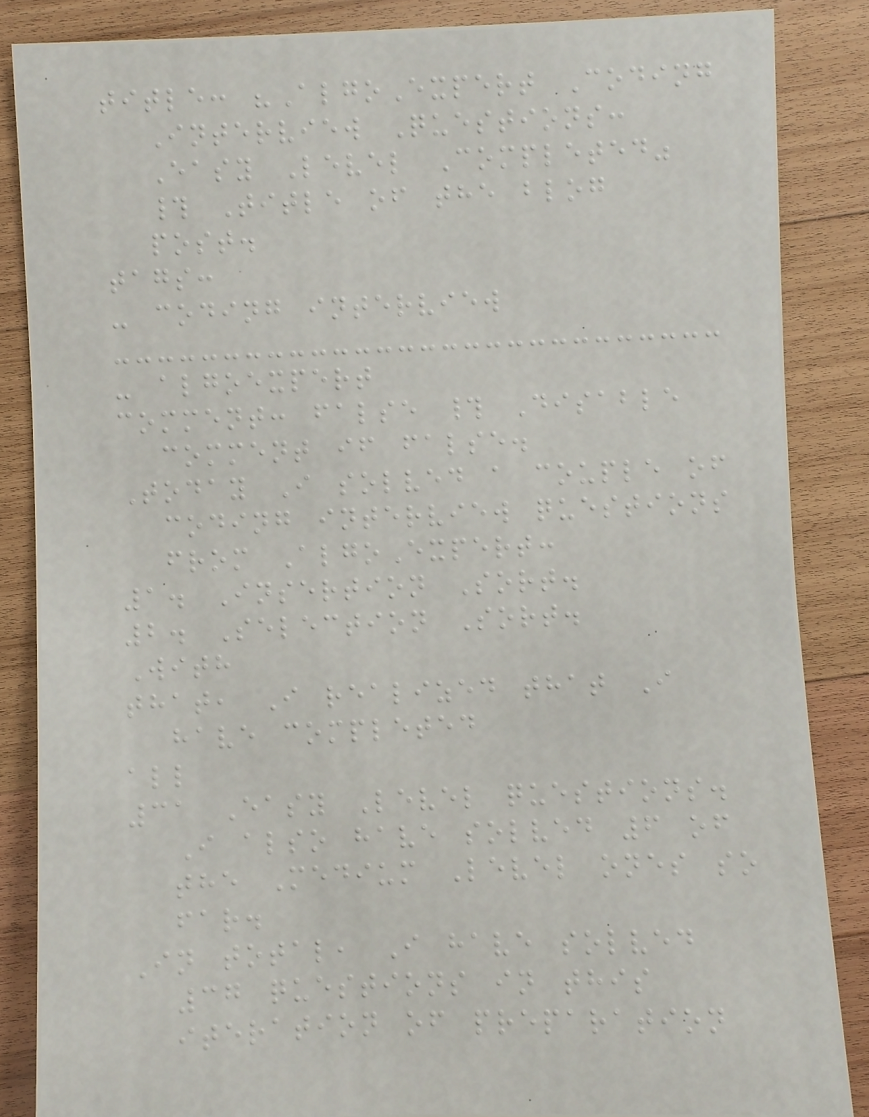title: "AlgoExpert Coding
Interview Questions:
Easy Level Completed"
# Title of the blog
post.
tags:
- coding interview
- algoexpert
comment: false # Disable
comment if false.
Today I solved a couple of
coding interview questions
from AlgoExpert:
1. Insertion Sort.
2. Selection Sort.
With
that, I realized that I
have completed
all
31 Easy Level questions.
I also have solved 6 of
the Medium Level ones so
far.
In total, I have solved
37 questions in this
iteration of preparation
